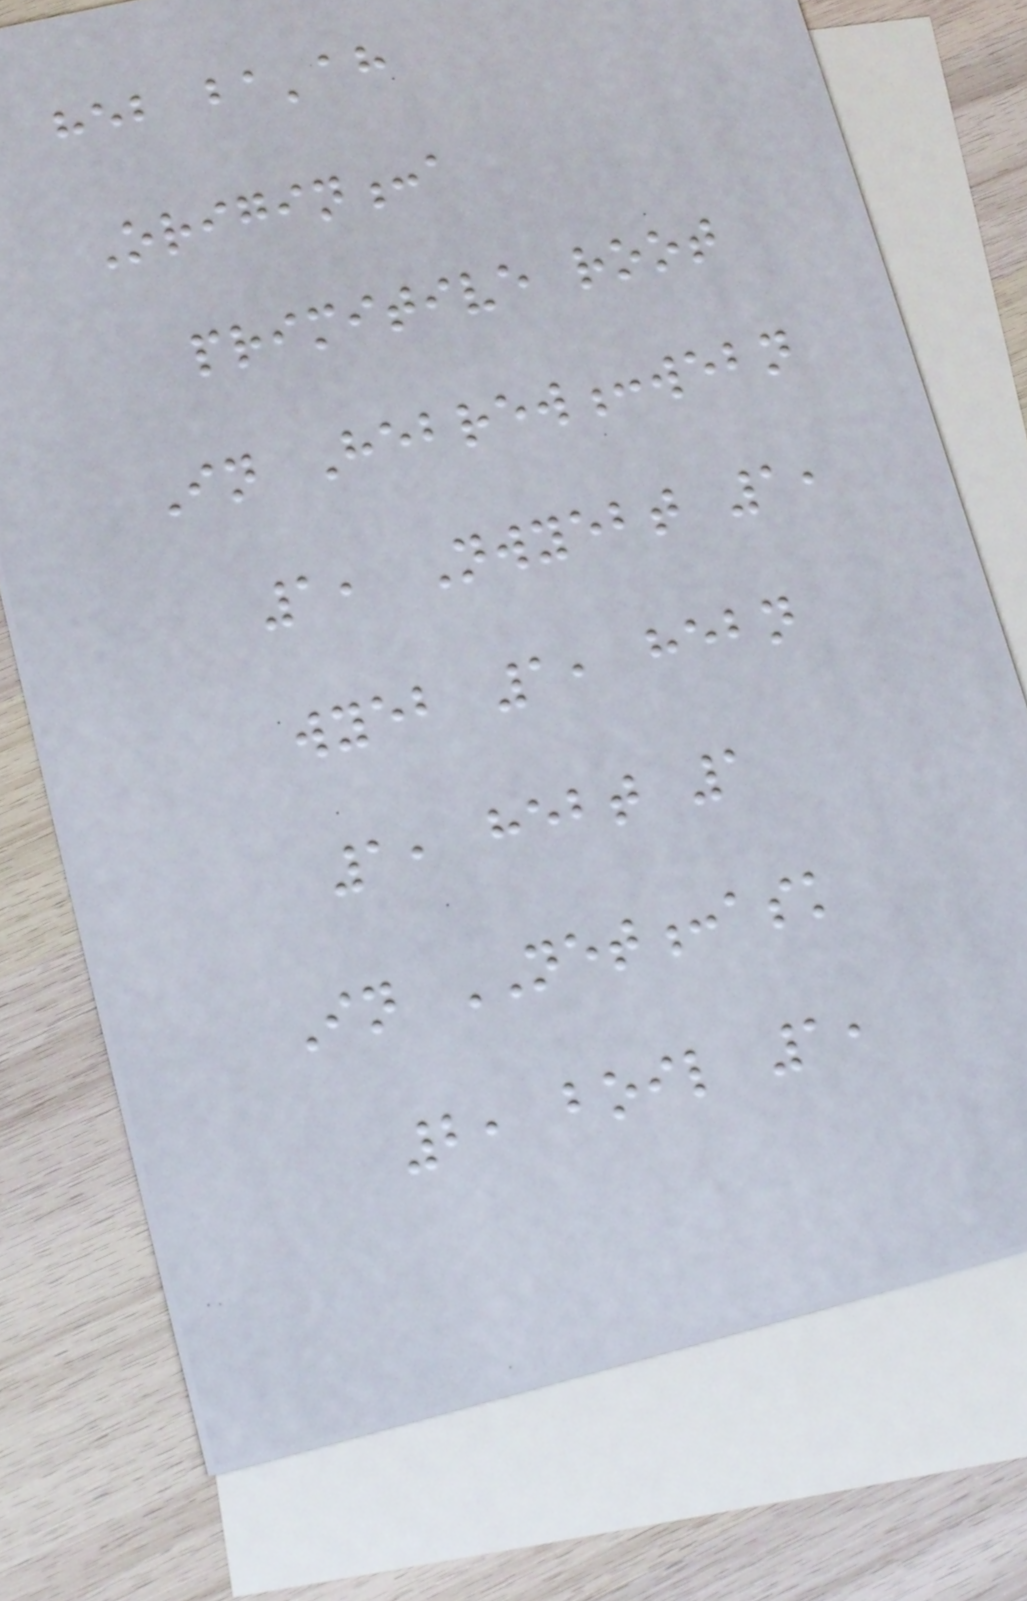heb ba'ah
Origin:a
primitive root
In Hebrew:webn
1, Nwyebt 1,
wyeb 1, hebn
1, hebt 1
In NET:ask
2, boil 1,
